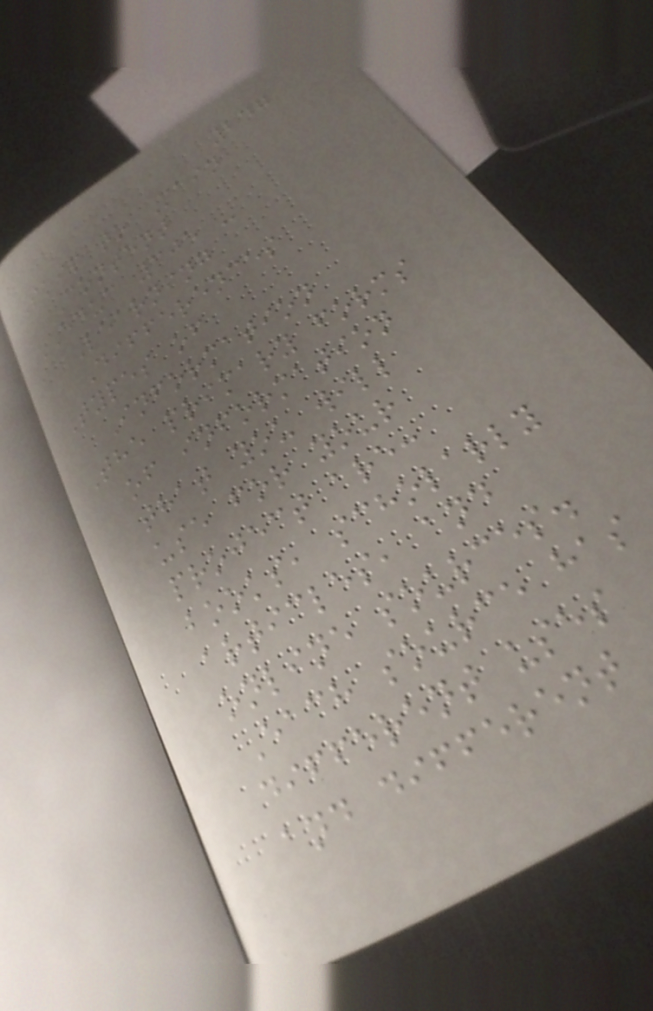247
Skip to Main
Content
EDUC 305 -
Learning
Differences
Types of
Information
The primary forms
of information
that you will
use for your
project are:
books, scholarly
articles, and
online sources.
Each source has
different uses
and different
